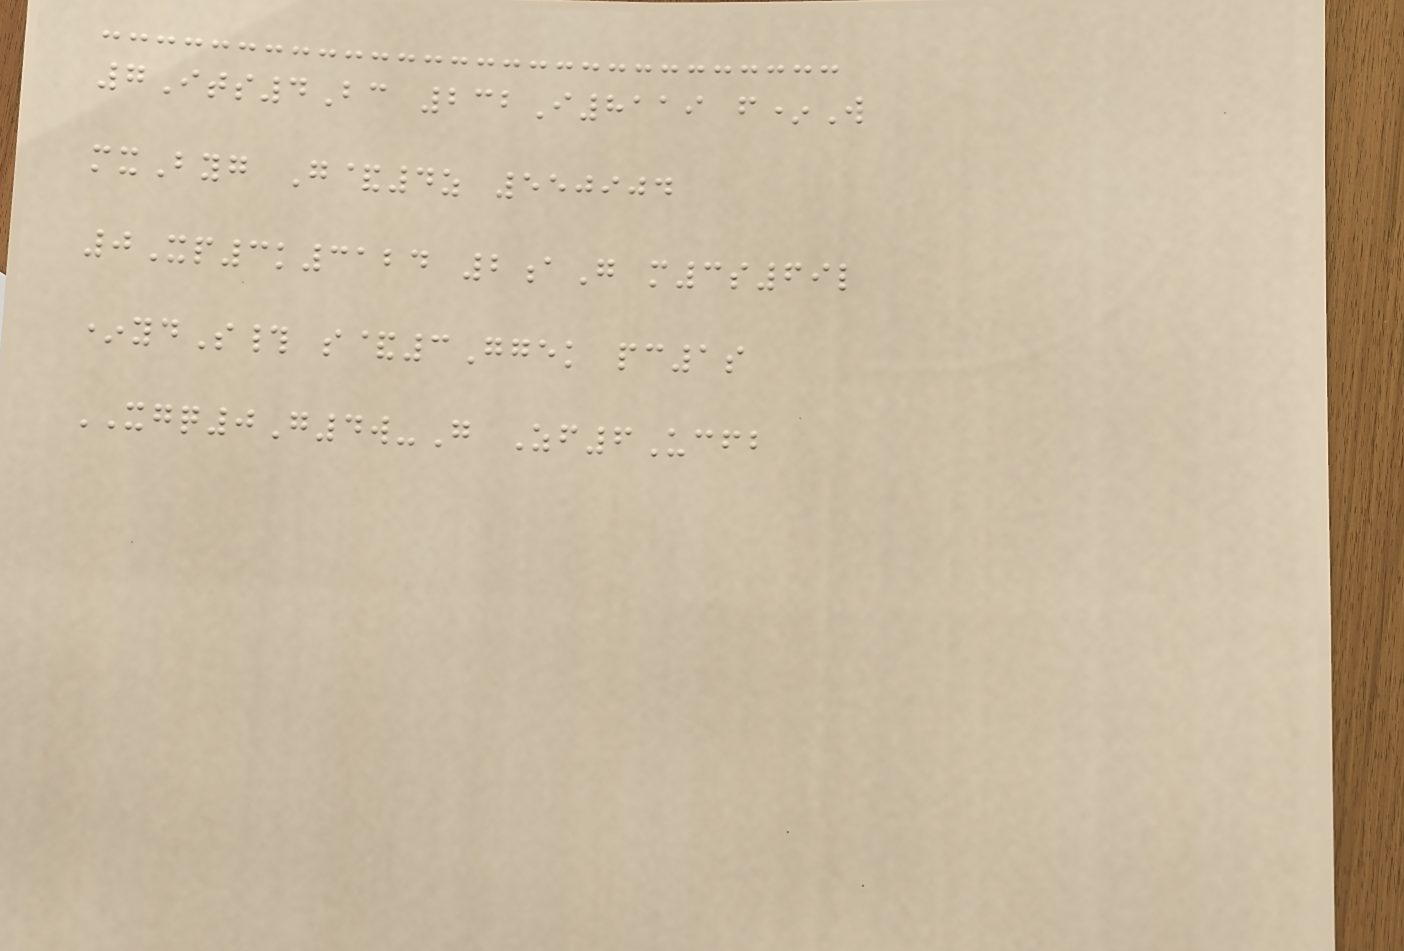7Its4Bc 232I8119 f*W
mxByg G&4z 550904
0Xp3k3124 2aG m3s69l
*ydS# s&3Ggek pc1s
XGQ0G4w-G Zf6Ucfb
